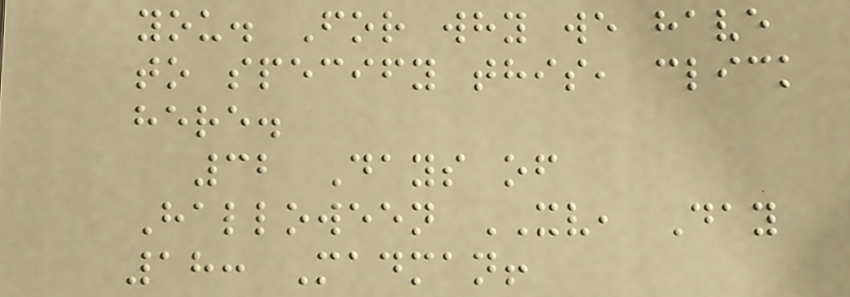you. For why we have
to specify this, click
here.
32 Days of
Halloween XV, Day
18: Madman!
